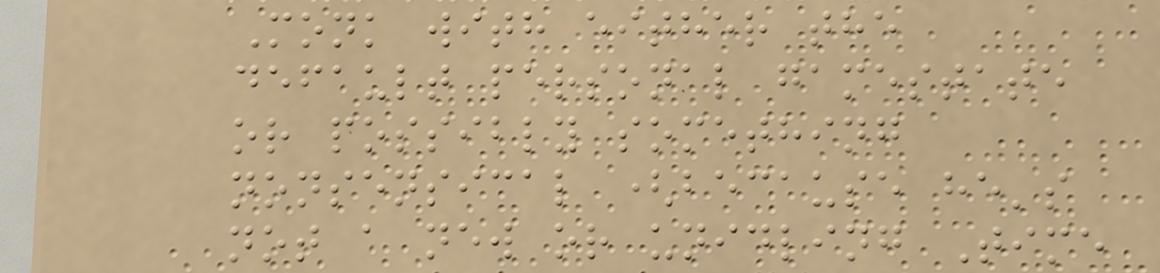Monk with either the
default personal gamestate
or possibly something
nonsensical (because he's
not a new or unidling Time
